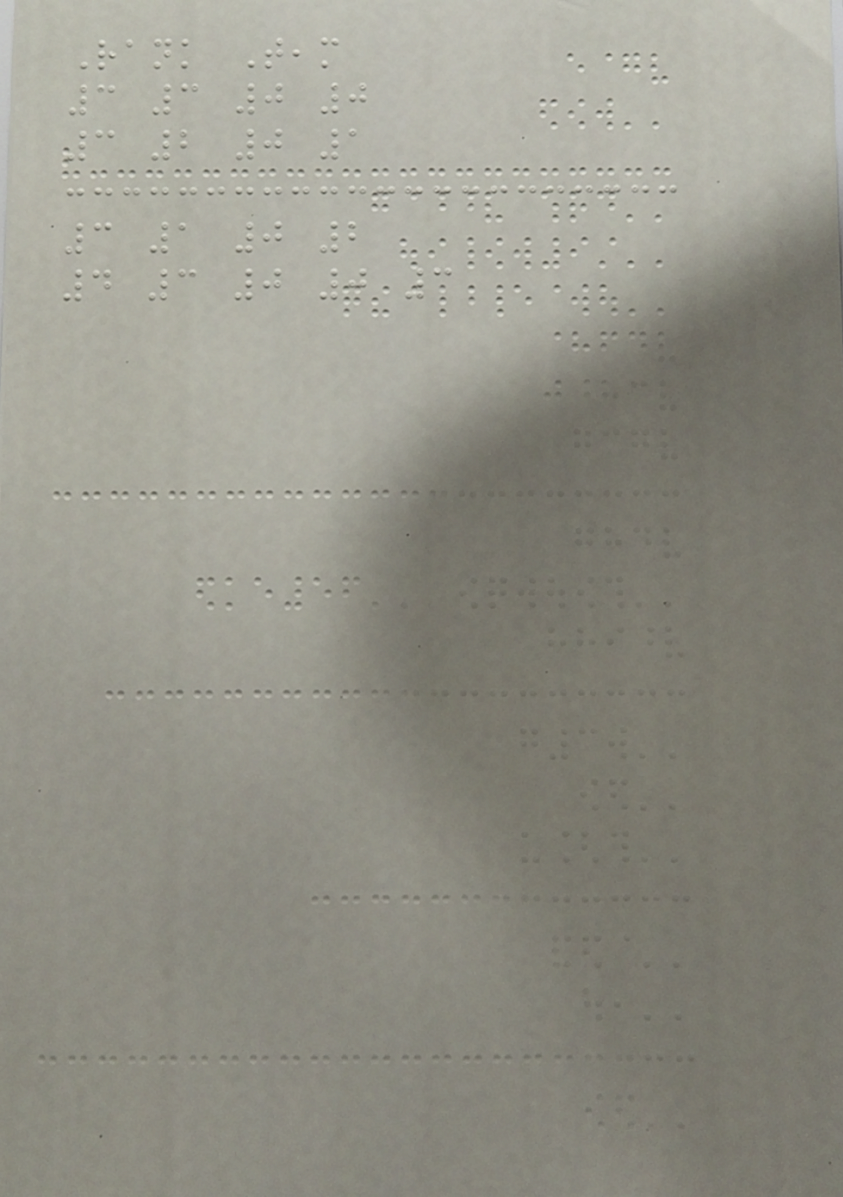Rank Team
3 3 0 0
3 2 0 1
3 1 0 2
4 3 0 0 3
